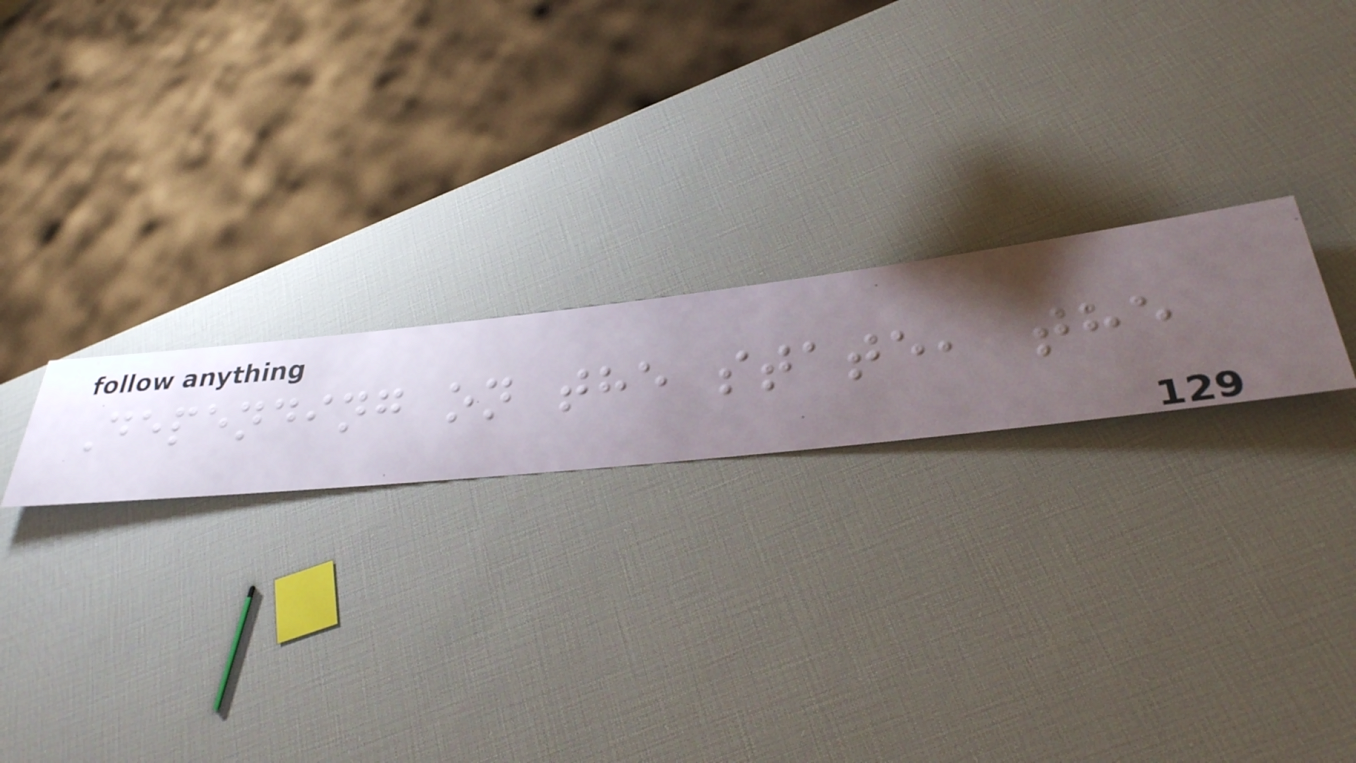Depending on the state, the
